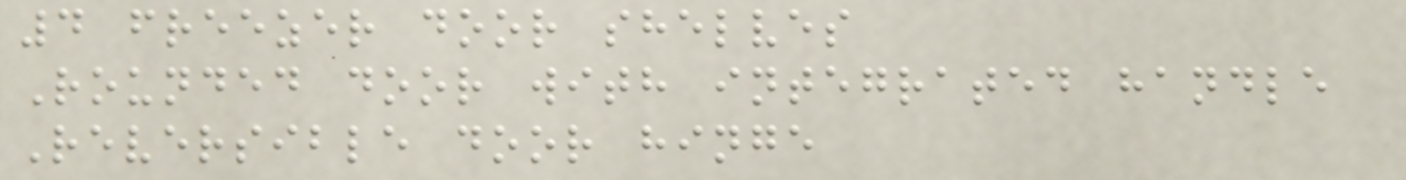4 freezer door shelves
Rounded door with integrated handle
Reversible door hinge
